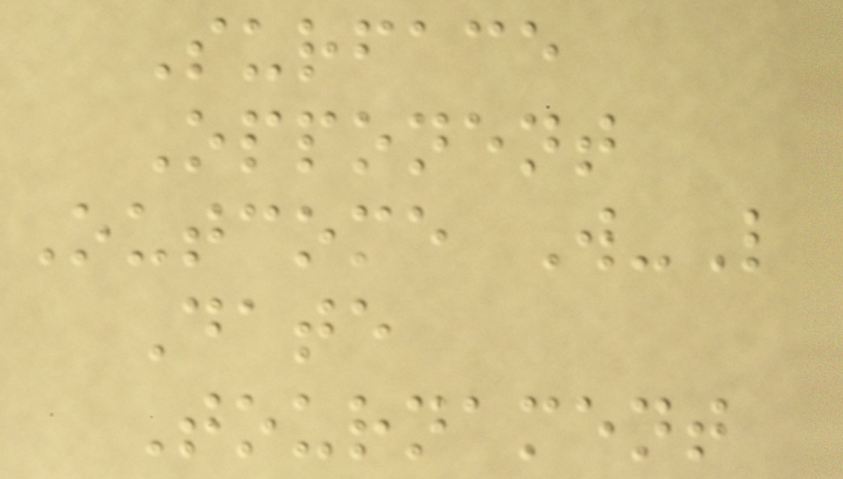Surface
Opponent
Outcome W-L
Date
Tournament
